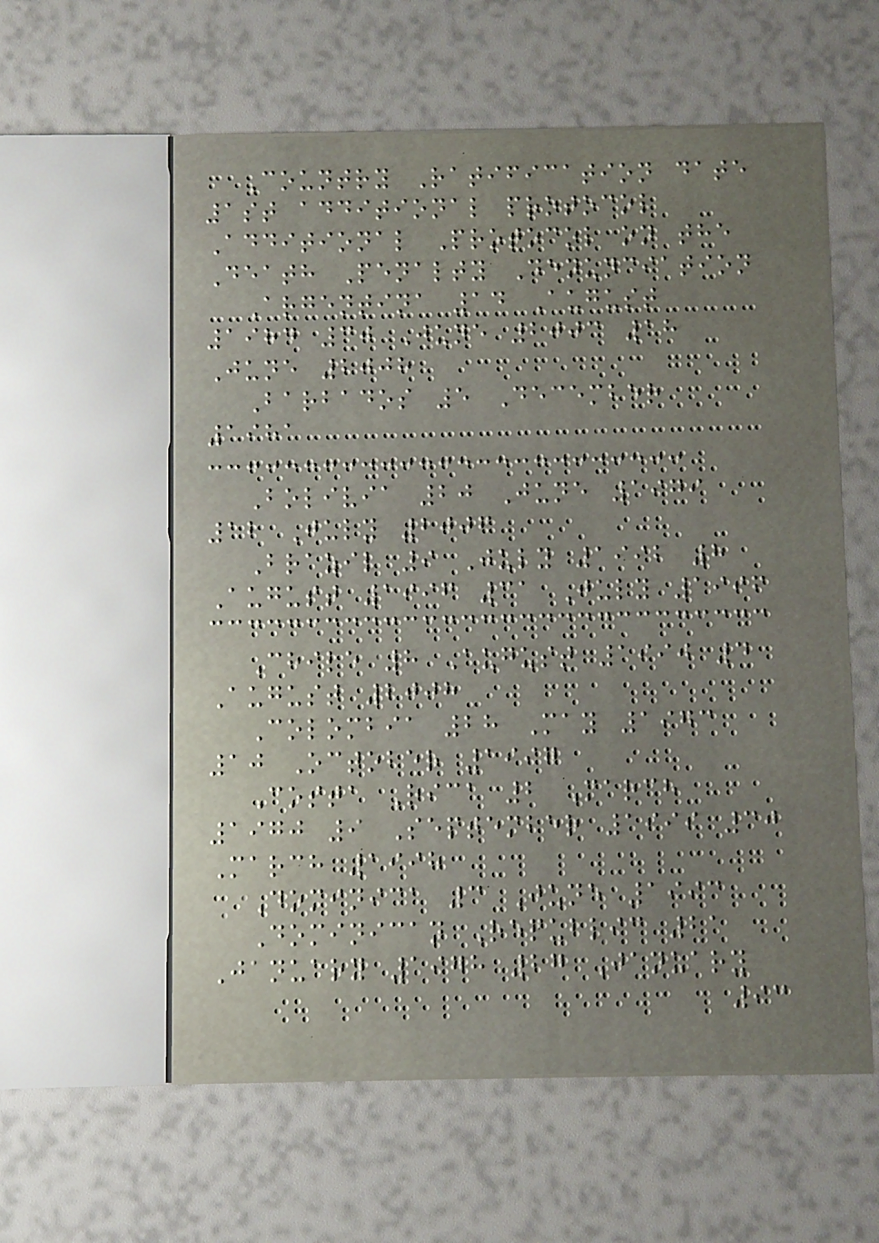Country Ratification date
1st additional protocol
Additional Protocol on the
Death Penalty Denunciation
Argentina 14 August
1984 30 June 2003 18
June 2008
Barbados 5 December
1981
Bolivia 20 June 1979
12 July 2006
Brazil 9 July 1992 8
August 1996 31 July 1996
Chile 8 August 1990 4
August 2008
Colombia 28 May 1973
10 October 1997
Costa Rica 2 March
1970 9 September 1999 30
March 1998
Dominica 3 June 1993
Dominican Republic 21
January 1978 27 January
93
